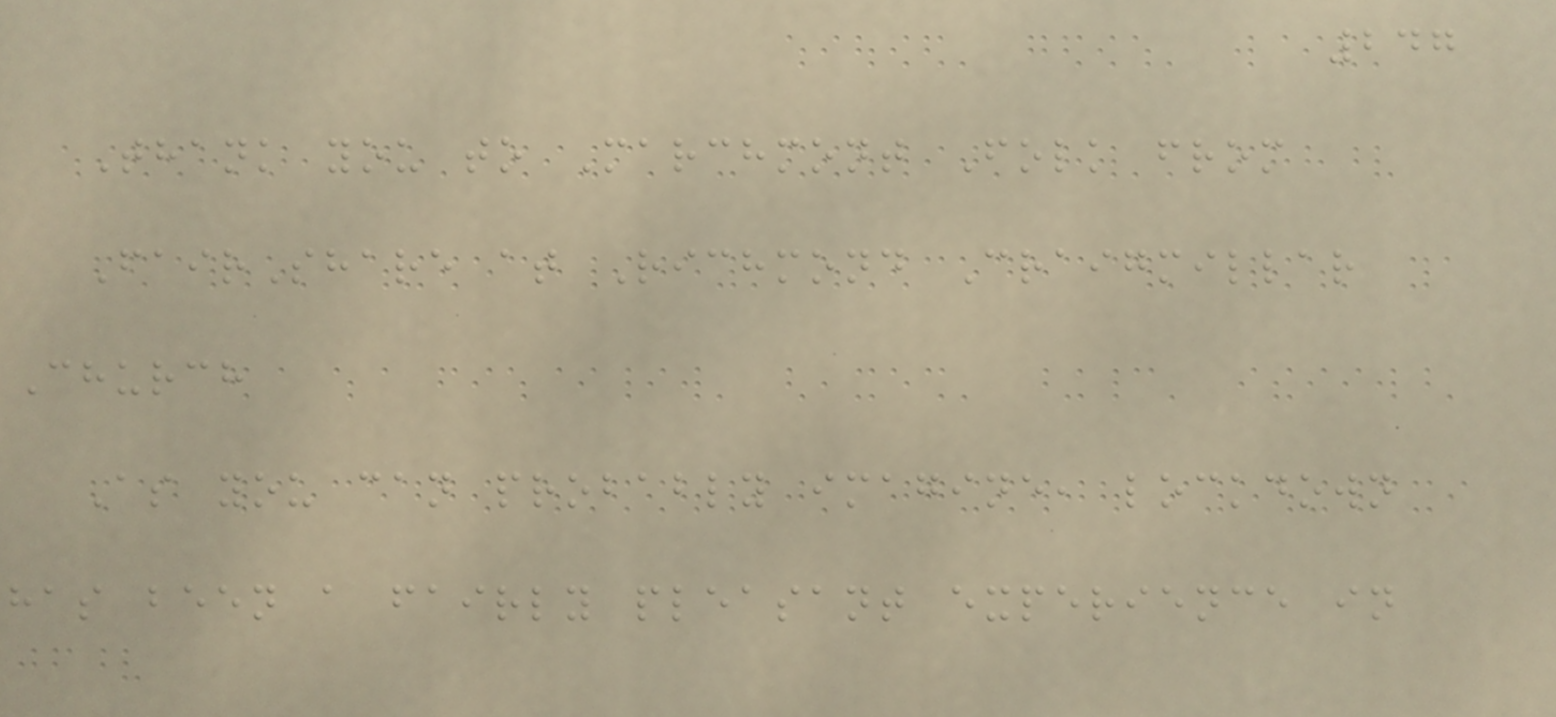247
Thank you to Marchmont Folk from
FairShare at Richmond Craigmillar
Church
As you can probably imagine, lockdown
has been a fairly pleasant experience in
